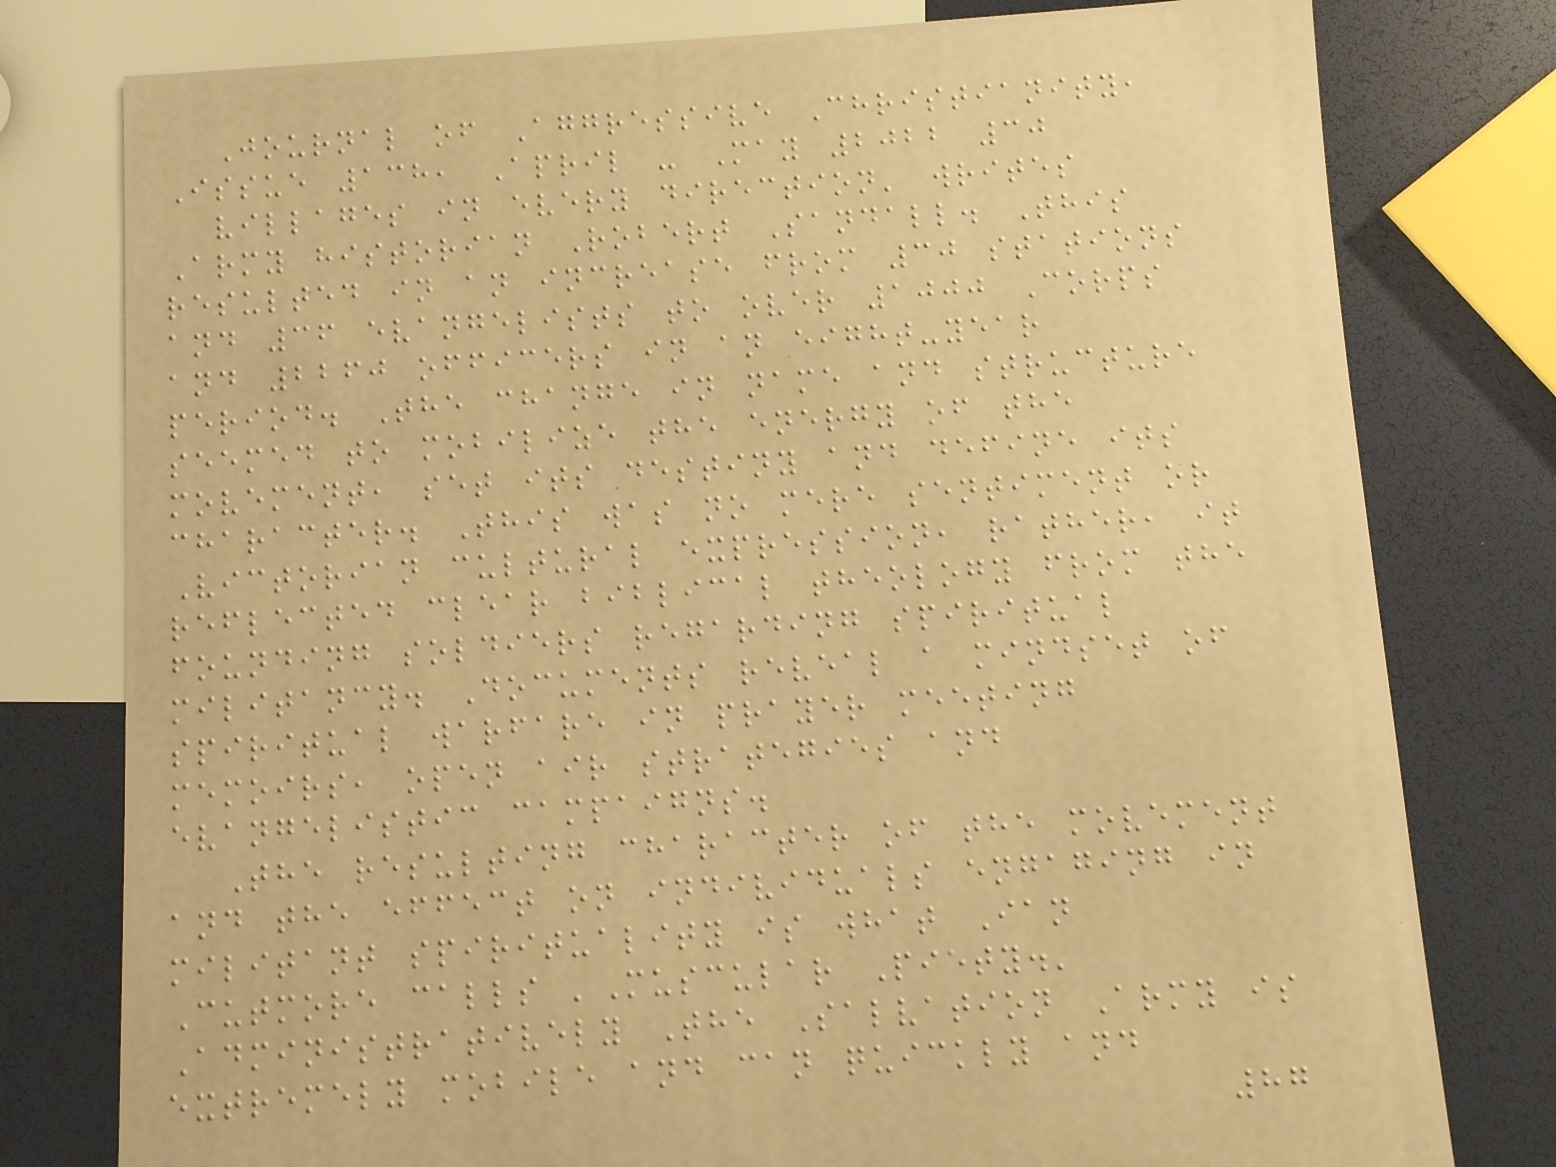Journal of Aggressive Christianity,
Issue 138, April - May 2022 30
villages in every direction' writes
Army historian Robert Sandall. This
resulted in an increase from 30 stations
and 36 evangelists to over 1000 Corps
and 2260 officers in an eight-year
period. The change in name and structure
seemed to mobilize the energy of the
movement, set its destiny and define its
character. This was no mere sentiment or
Victorian cultural expression, rather, it
reflected clear biblical theology from the
founding soldiers regarding spiritual
militancy. Documents reveal a mindset of
spiritual warfare in prayer meeting
memoirs, open air strategies and
evangelistic campaigns.
The resulting character of the movement
and the effect on individuals engaging in
militant spirituality is what Ian
Cutmore calls 'Muscular Piety.'
Administratively The Salvation Army is
extremely mobile and can quickly and
87
